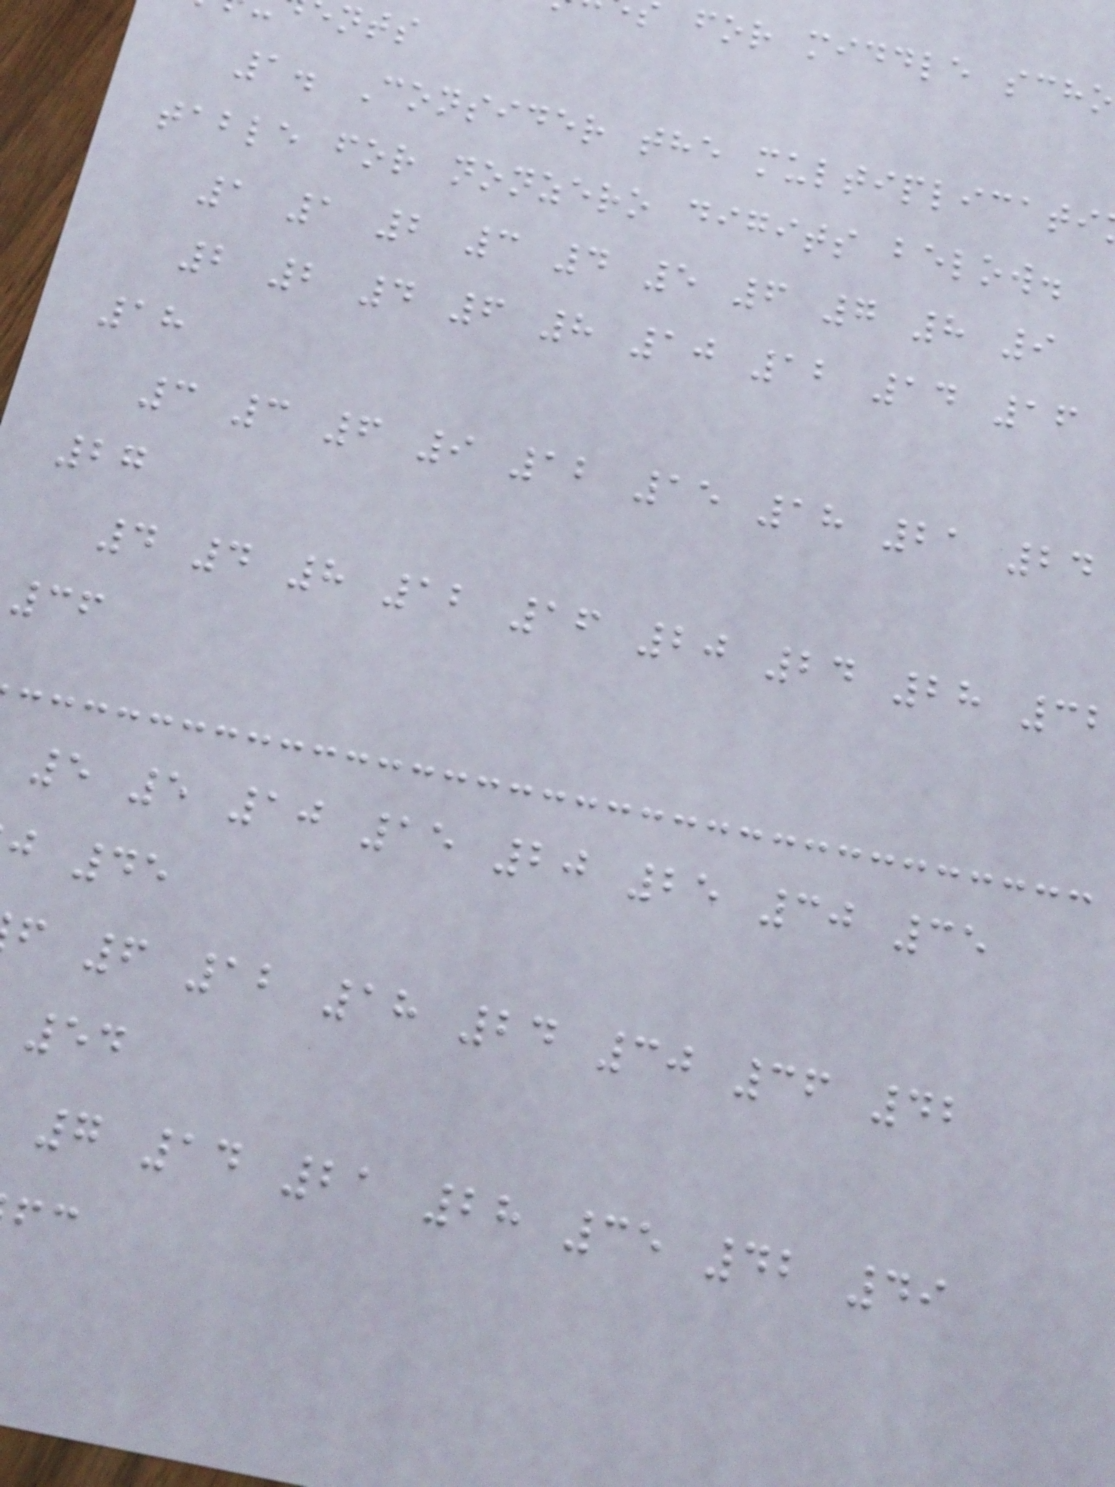for middle scho
1. Consider the multiplicati
table for nonzero digits below.
1 1 2 3 4 5 6 7 8 9
2 2 4 6 8 10 12 14 16
18
3 3 6 9 12 15 18 21 24
27
4 4 8 12 16 20 24 28 32
36
5 5 10 15 20 25 30 35
j 45
f 6 12 18 24 30 36 42
7 14 21 28 35 42 49
